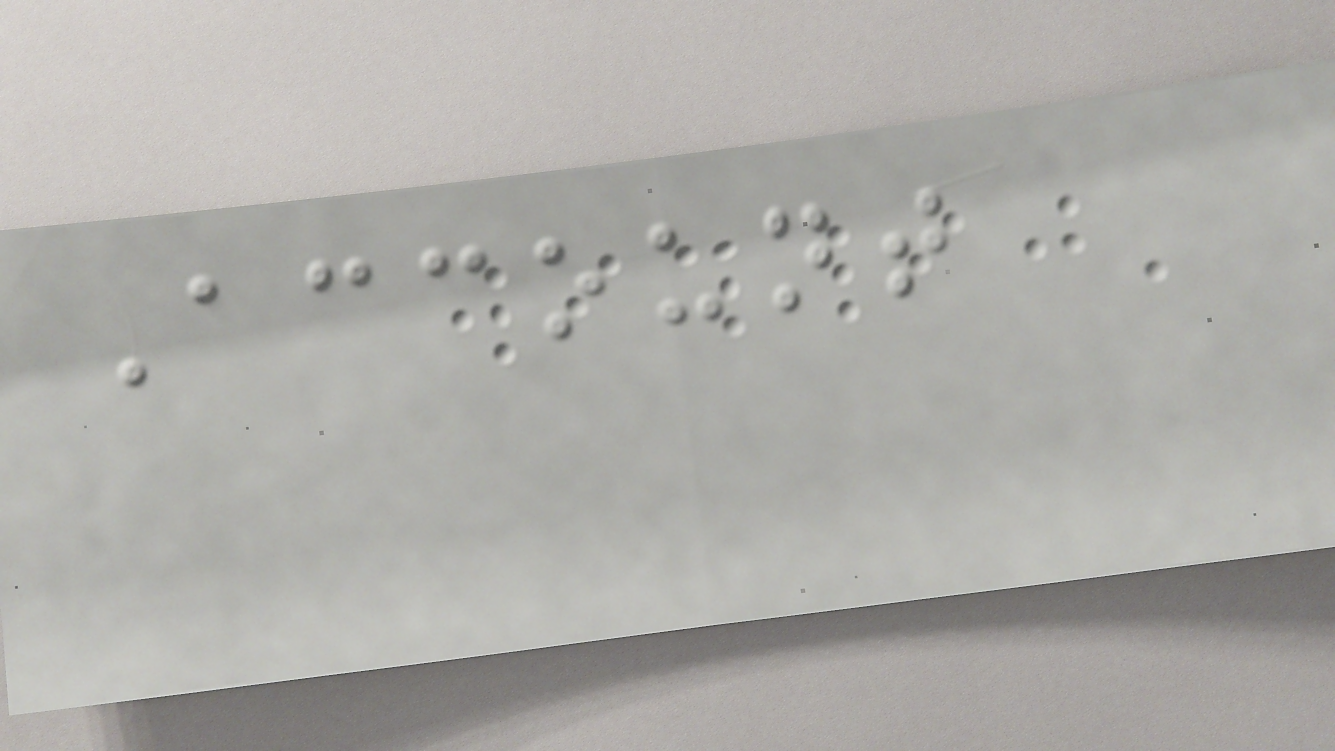Account
